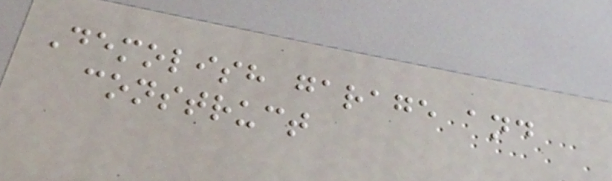Demolish garage and
construct
